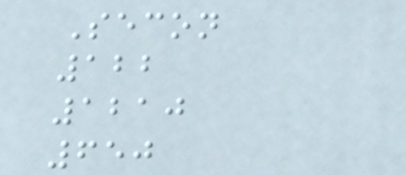Secon
122
1210
650
